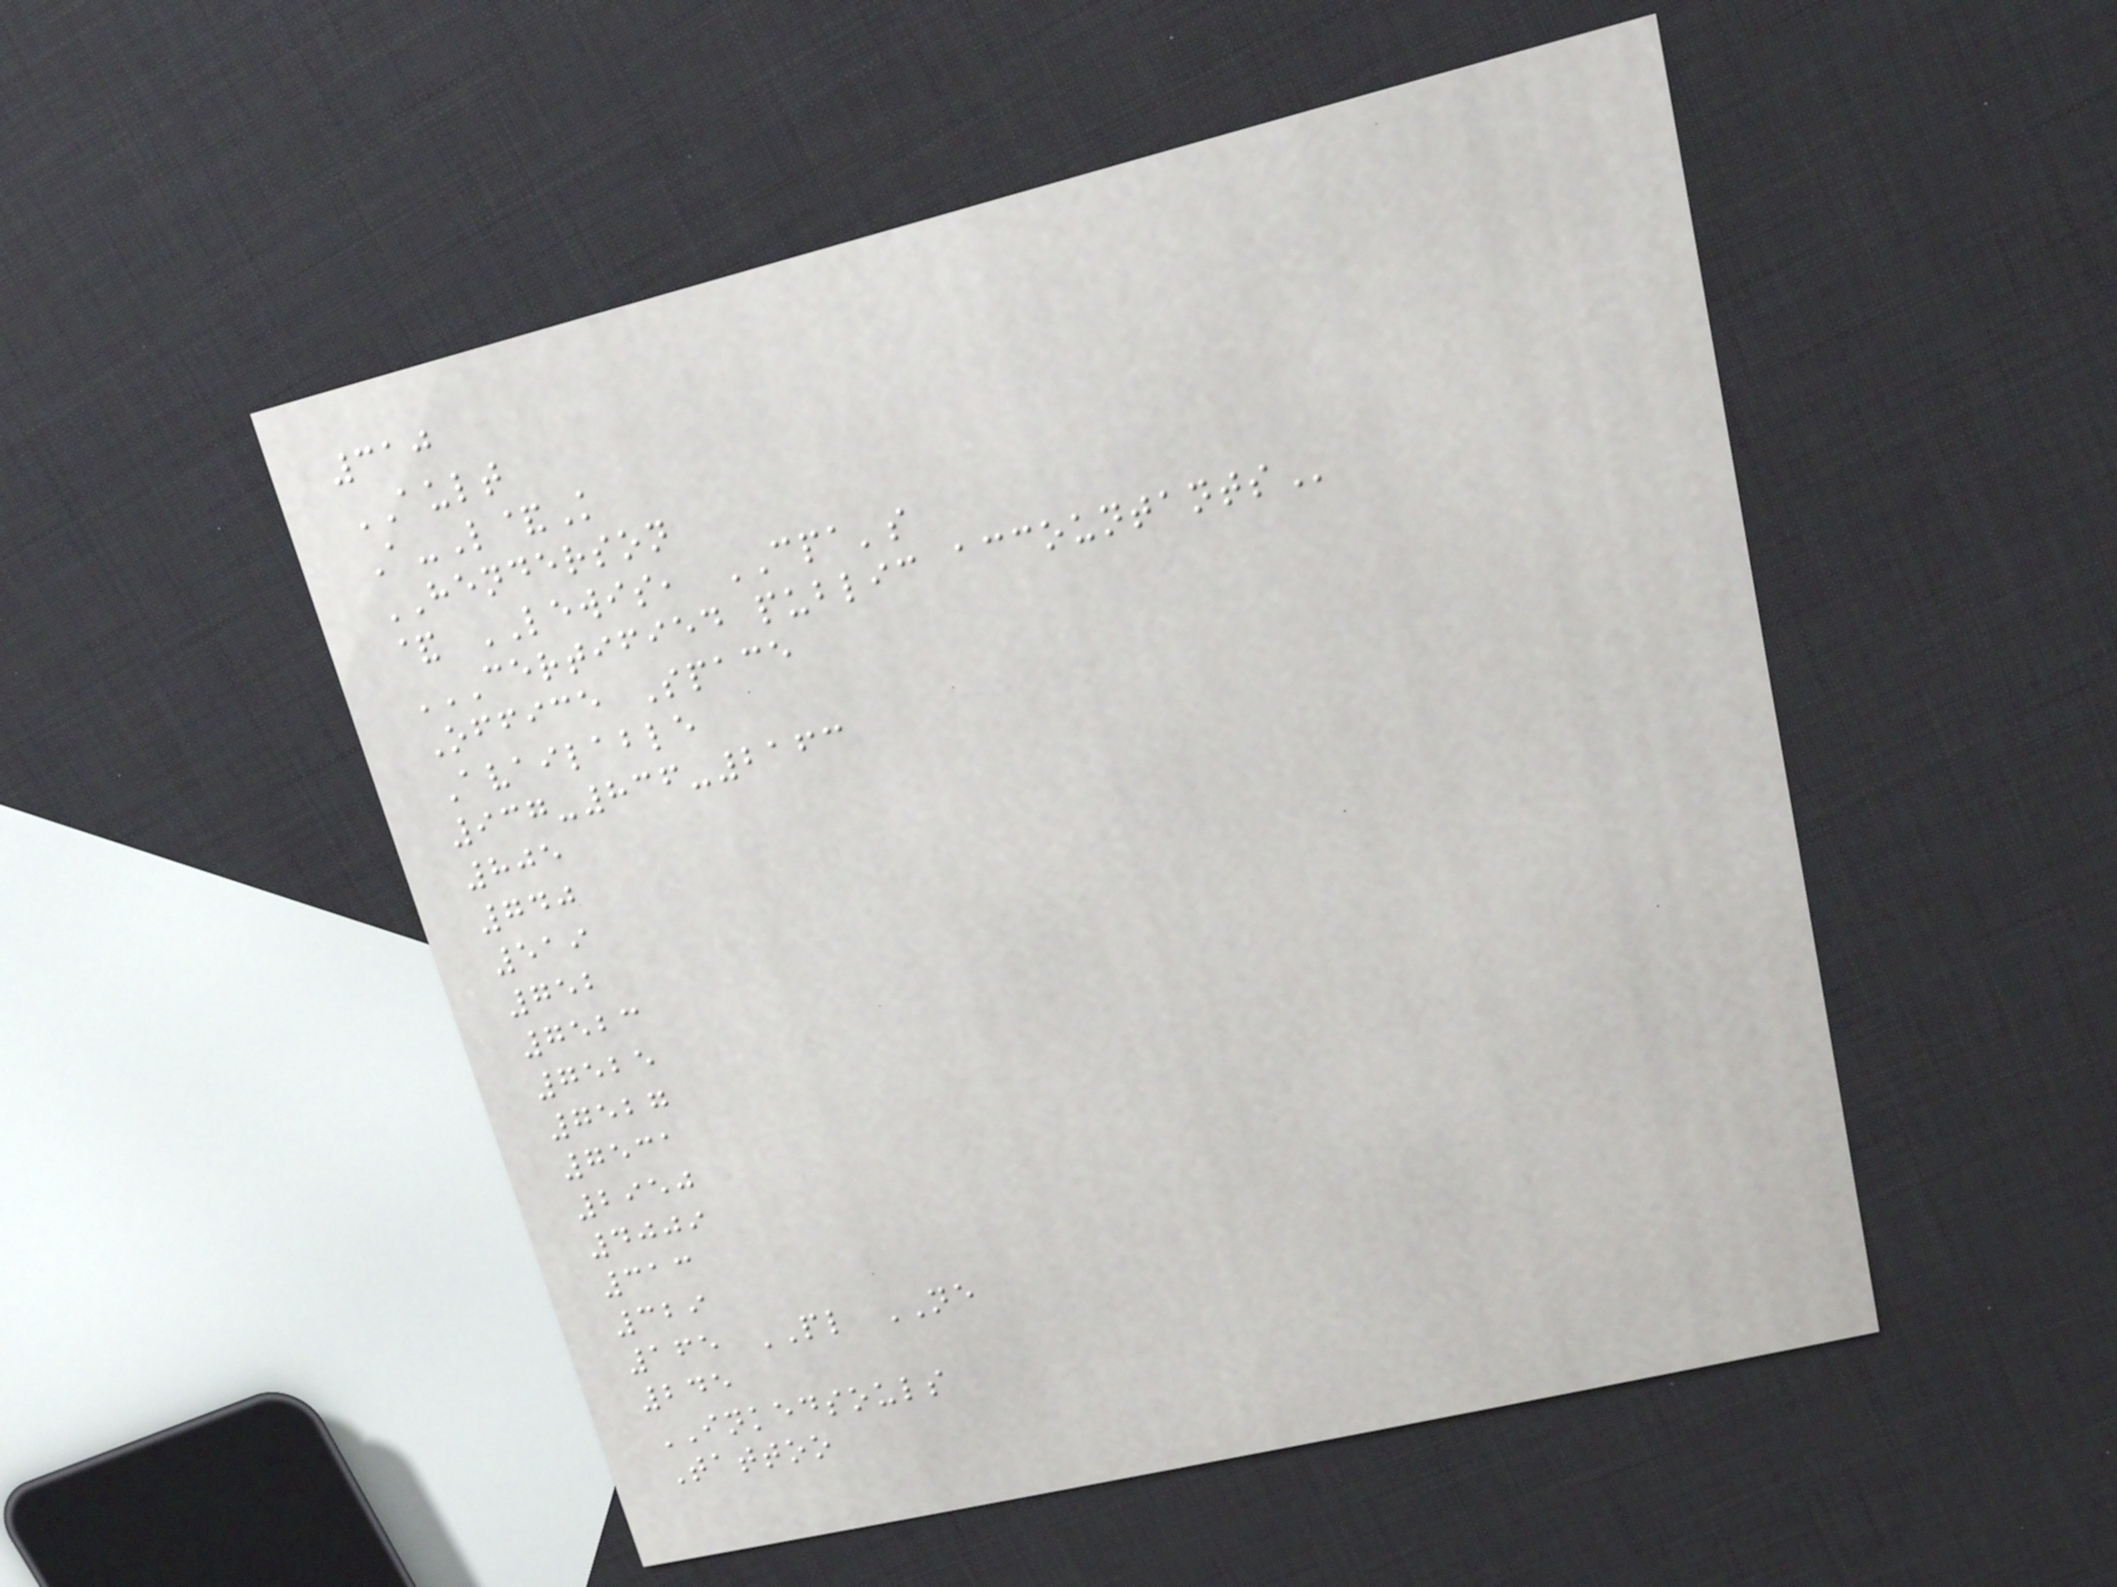310
AULT
A-L&K
HENDERSON
& LEWIS, CPA's
CERTIFIED PUBLIC ACCOUNTANTS
Office Space
Available
937-836-2163
805
740
519
752
7523
7525
7527
7531
2950
4009
313
329
165 PL NE
245
INKEDSOULS
Tattoo
